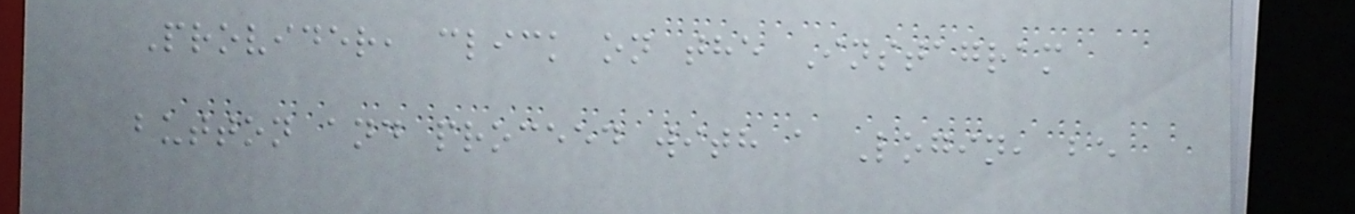Provider, click on the Instagram
button and proceed with a Login, be
